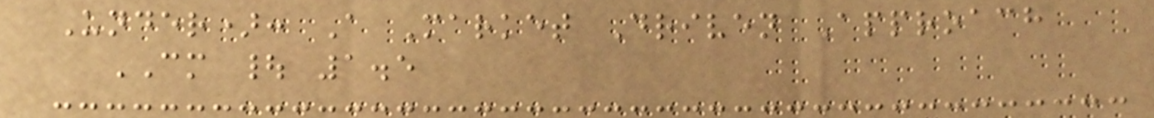Under): A Market Driven Approach
CM | 1.5
